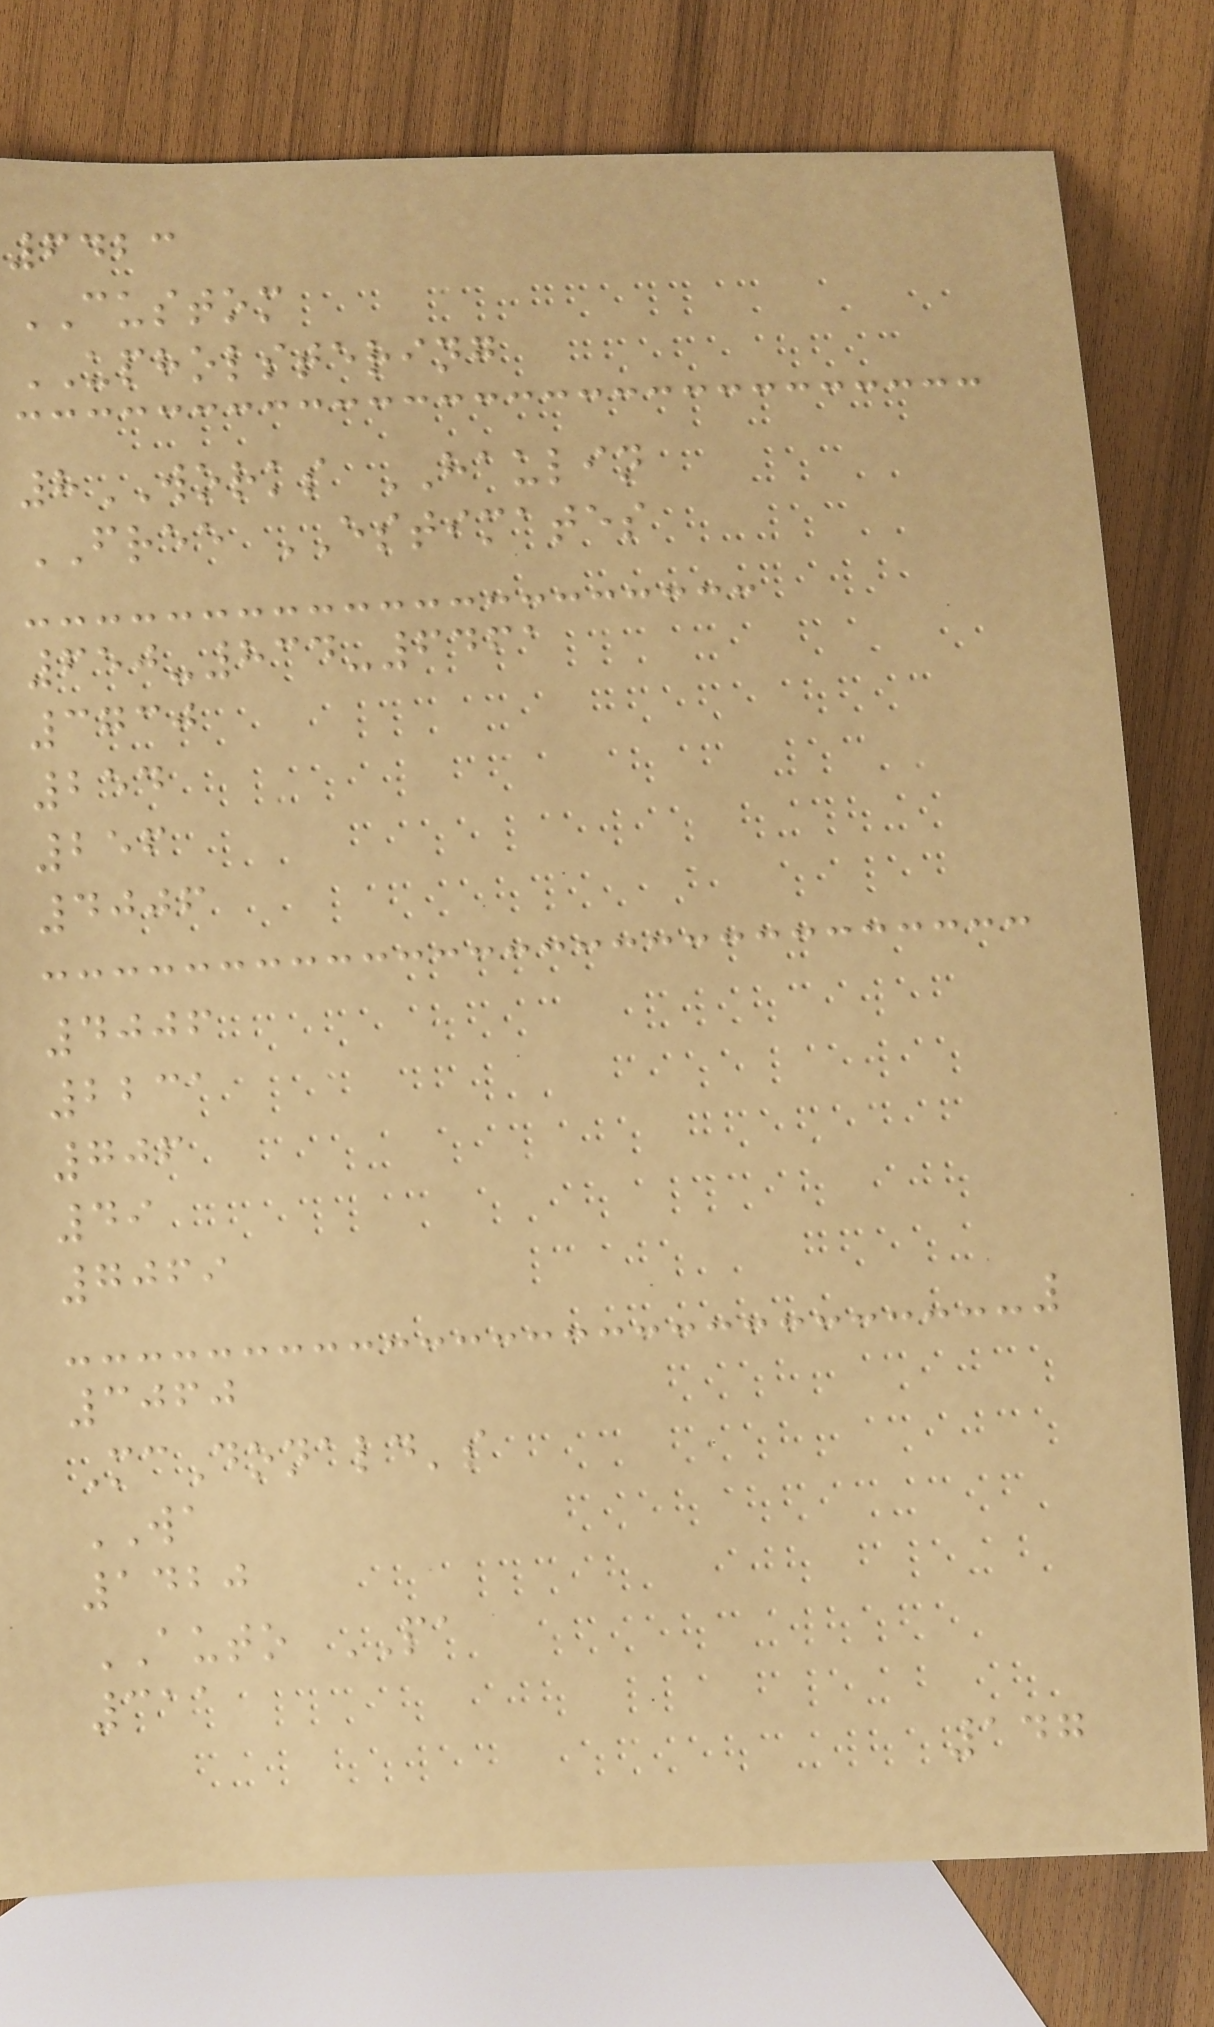6423
CUSTOM
UPHOLSTERING
8WORKS HAULIN
FREE ESTIMATES
650-834-6461
3730
254
256
4006
4006
2231
706
49
7069
3060
McDonald's
WA
1420
AUTO PA
311
147
